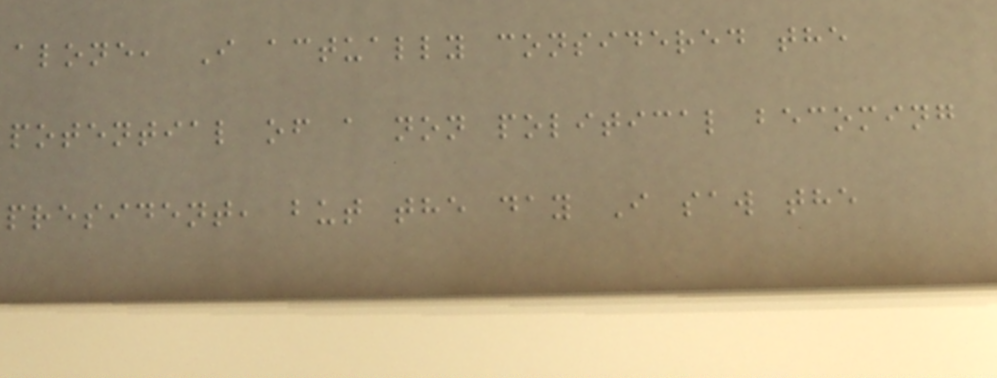alone, I actually considered the
potential of a non political becoming
president, but the day I saw the
